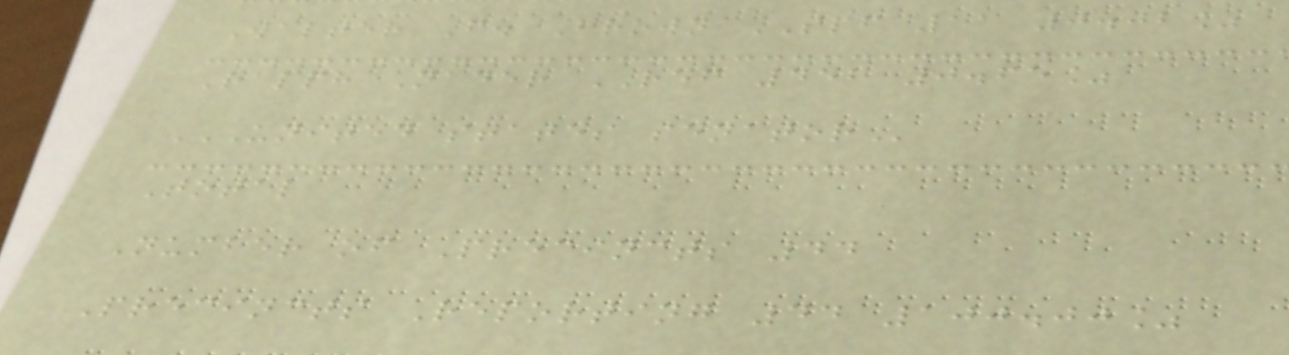Walter F. Brown SPF 11 0.02%
Ralph Nader REF 452 0.65%
UNITED STATES SENATOR
Total
Number of Precincts 44
Precincts Reporting 44 100.00%
